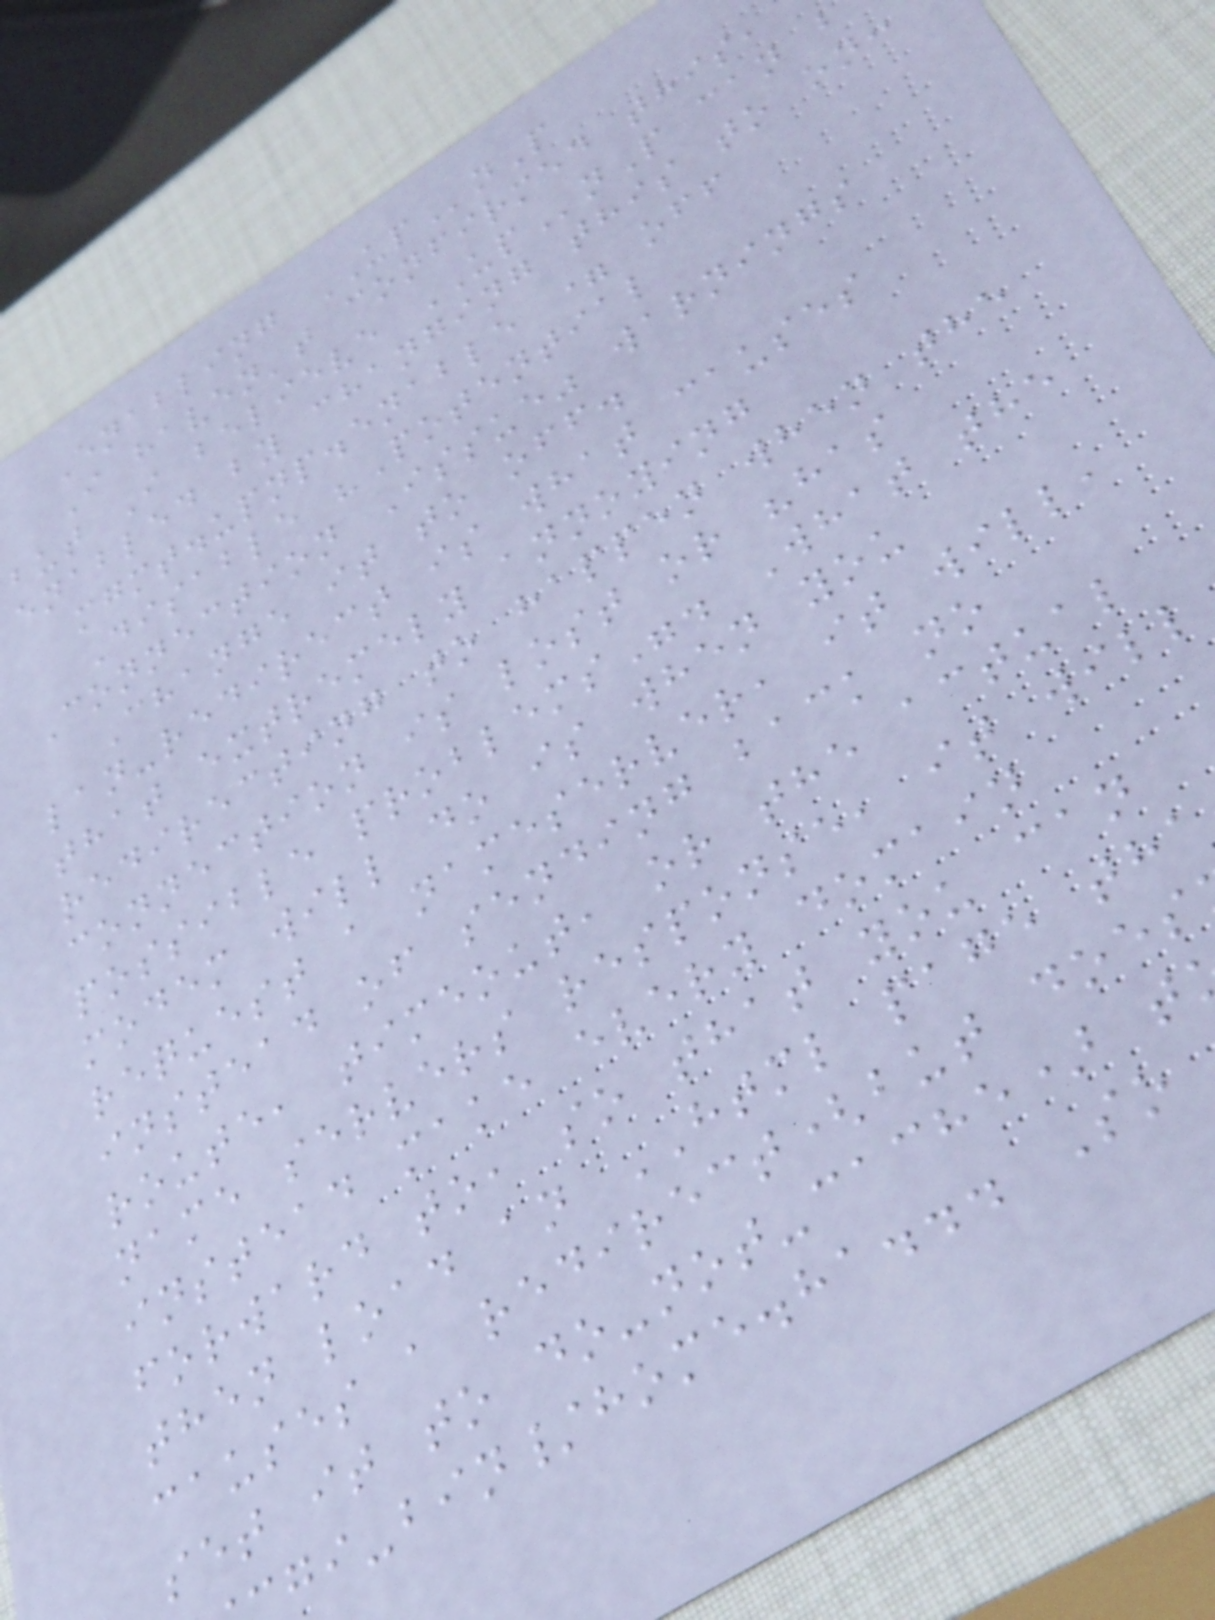Enabling UPnP
I haven't confirmed this,
but I believe UPnP can b
enabled by changing this to on:
mgmt.upnp.enable = off
Disable "Potential
Connection Issue" warnings
Change it to off.
lan-redirect is what causes
that extremely annoying
redirecting to happen when the
connection is lost or "has
possible problems". What the
modem will do is when you
request a nameserver, it will,
instead of sending back no
route, timeout, or the actual
name servers response, it will
instead make every domain
forward to, so that you can
then load an HTML page tha
causes a redirect(but does
set it to do-not-cache) t
gi-bin/home.ha... So
